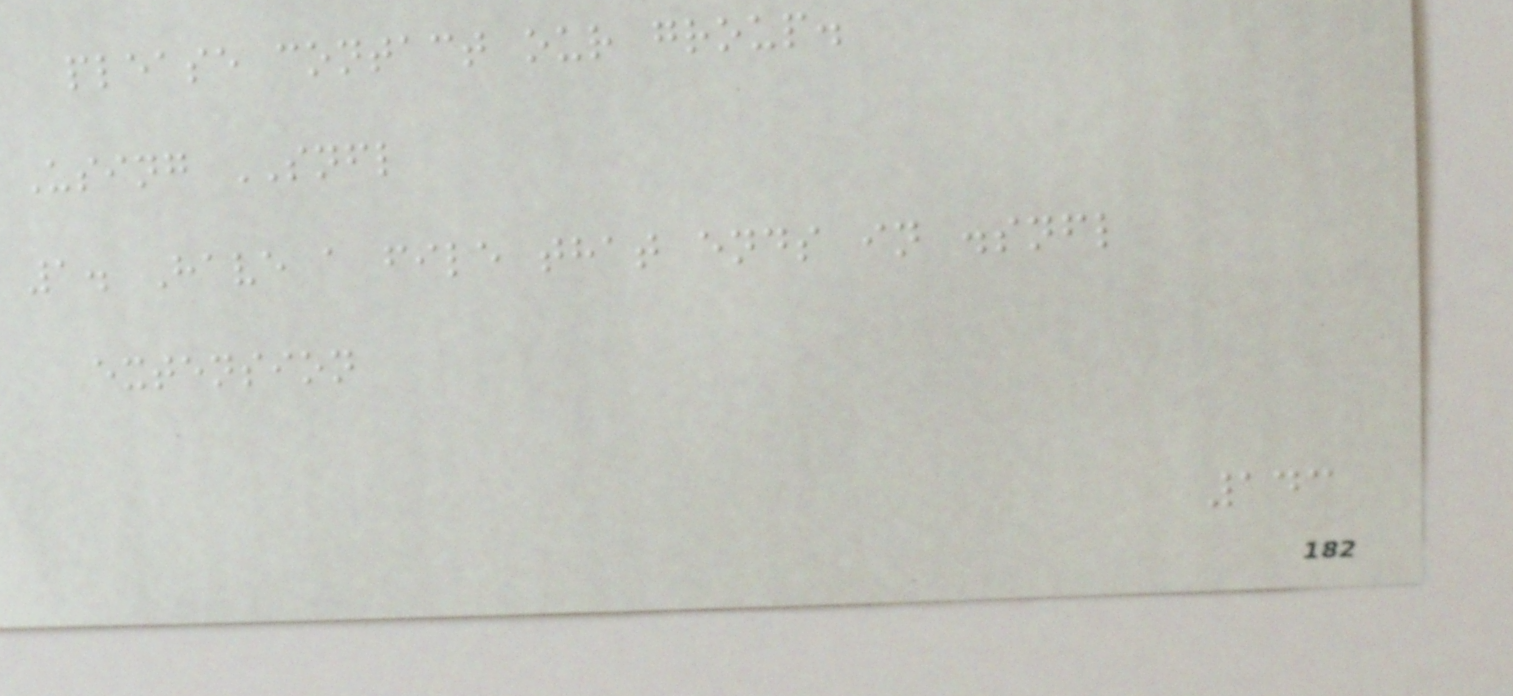please contact our group.
Using SNFL
1. Have a file that ends in .snfl
extension
143
